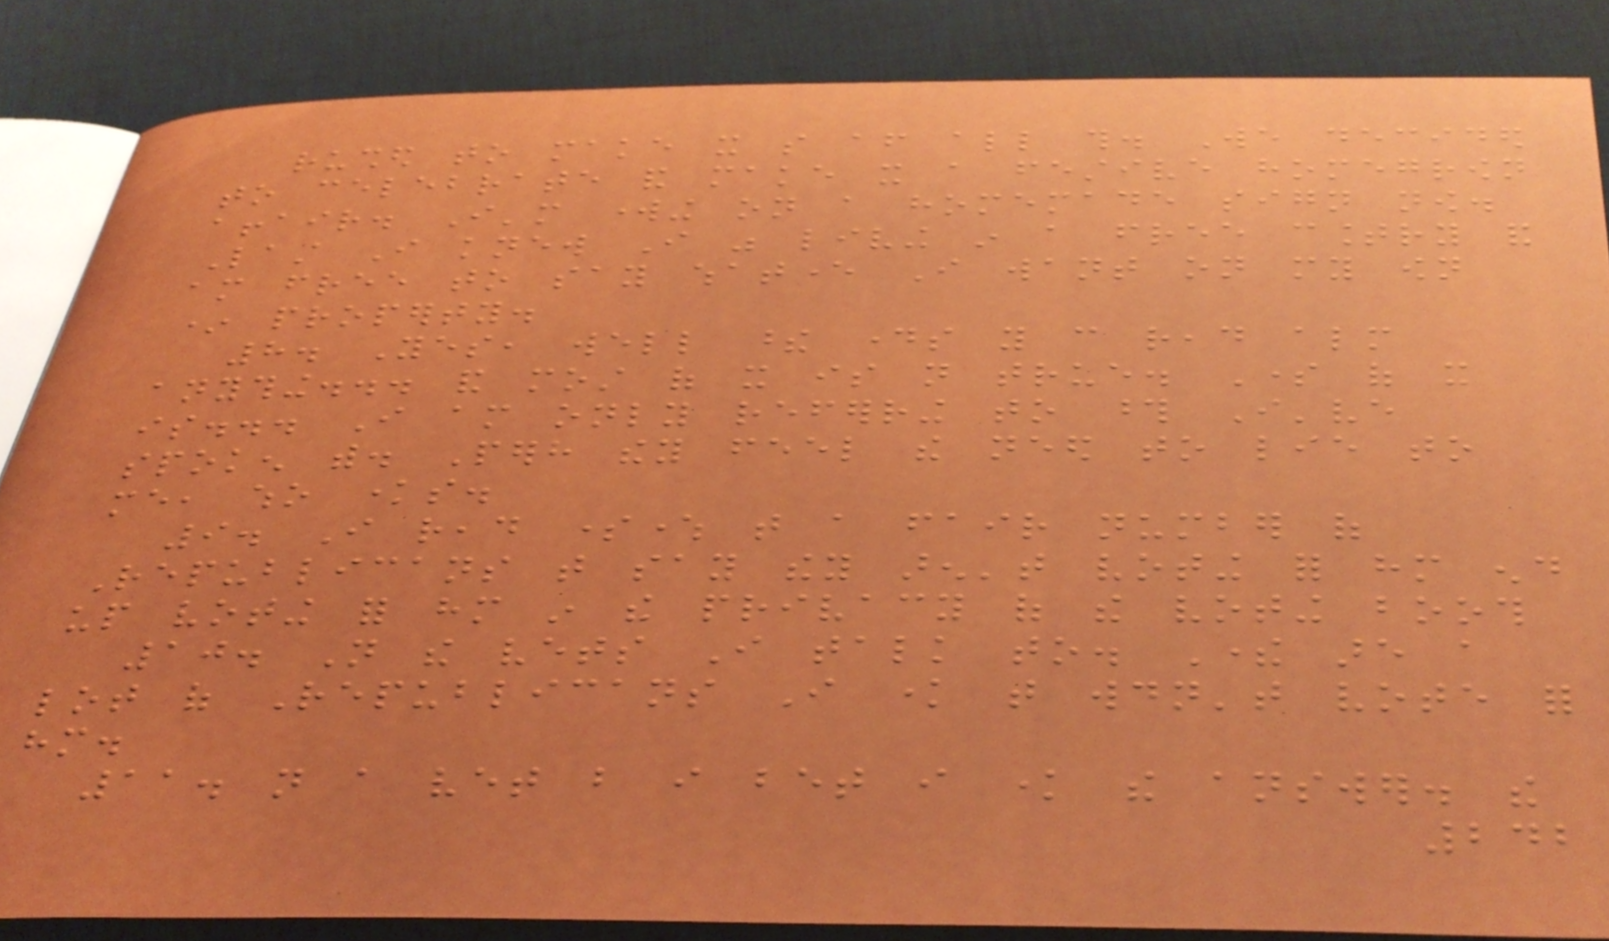rushed to make it so after all this. We decided
to celebrate and make it a festive homegrown
affair. I'm working on a homemade sign now.
Last I knew I was living in a free country and
am free to say whatever I want on my own
* property.
8. Yes, well these days you can read almost
anything... and most of it is not true. Some of it
is... I am only referring to those I've
spoken with. Perhaps they feel the need to lie to
me, who knows.
9. I read somewhere that a fair number of
Republicans that say they aren't voting for him end
up voting for him in the privacy of the voting booth
10. Not the vets I talk to. There are a
lot of Republicans I know that wouldn't vote for
him.
11. not a vet but i bet i know the answer. the
242
